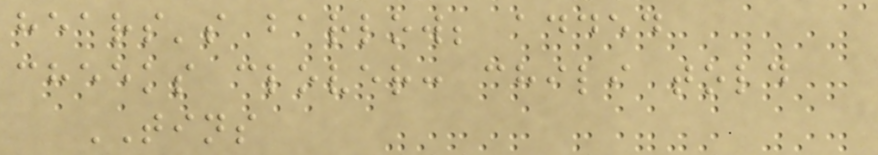hears's barlow; added
cheeks clover: chili told
TINS
